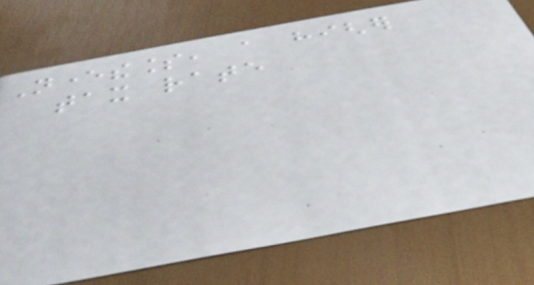Nevertheless, a higher
tax rate
